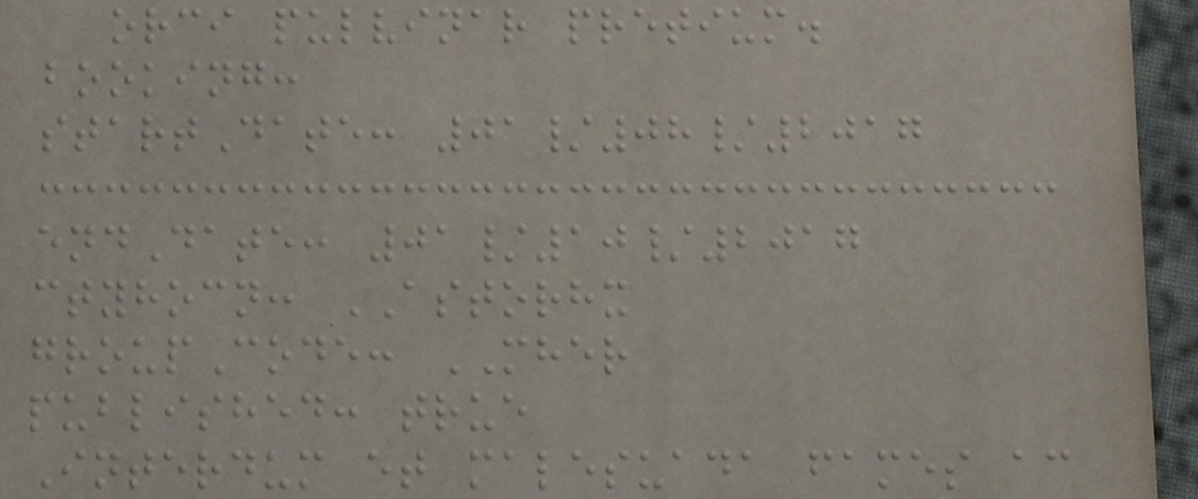orci pulvinar pretium.
booking:
startDate: 01/08/2017
endDate: 01/10/2017
ctyhocn: ASTORHX
groupCode: MHER
published: true
Interdum et malesuada fames ac
